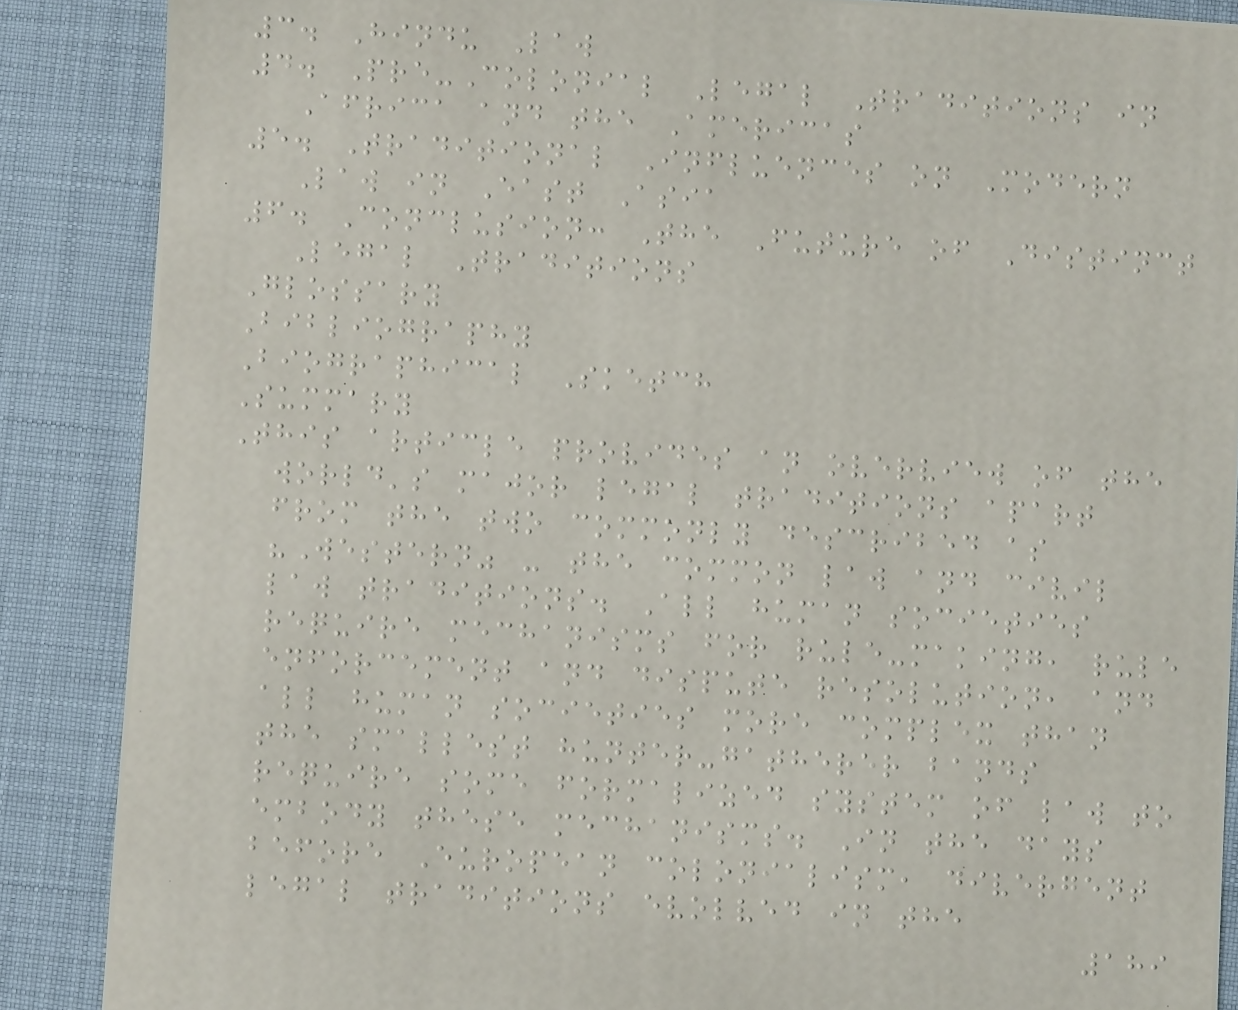3. Hindu Law
4. Pre-Colonial Legal Traditions in
Africa and the Americas
5. Traditional Influences on Modern
Law in East Asia
6. Conclusion: The Future of Distinct
Legal Traditions
Glossary
Bibliography
Biographical Sketch
Summary
This article provides an overview of the
world's major legal traditions apart
from the two commonly described as
"Western" - the common law and civil
law traditions. All human societies
require mechanisms for rule-making, rule
enforcement and dispute resolution, and
all human societies more complex than
the smallest hunter-gatherer bands
require some formalized system of law to
embody these mechanisms. In the days
before European colonialism, divergent
legal traditions evolved in the
189
